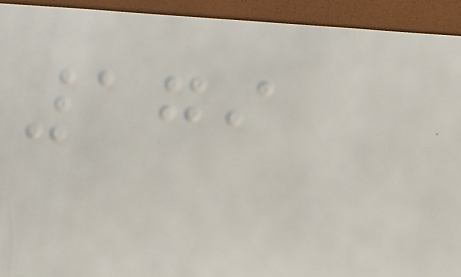179
